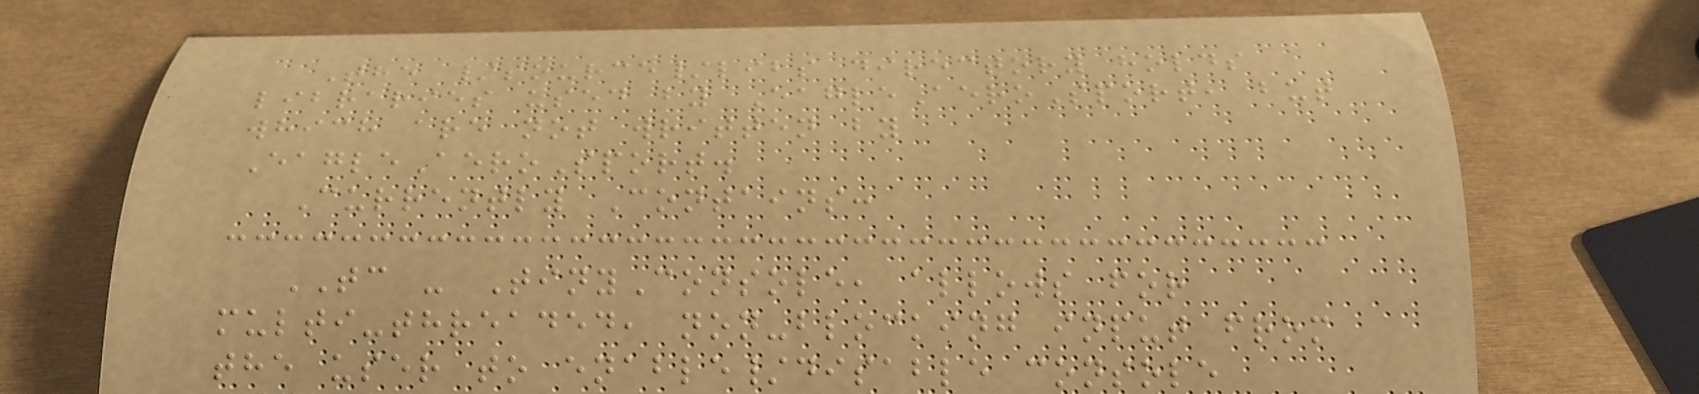The /source/libs directory holds
libraries used by EagleAeroSport, but
which are not written by
EagleAeroSport.
Currently Contains:
TC - TinyConsole, allows for
multi-threaded, non-blocking input from
the user to enable/disable console
